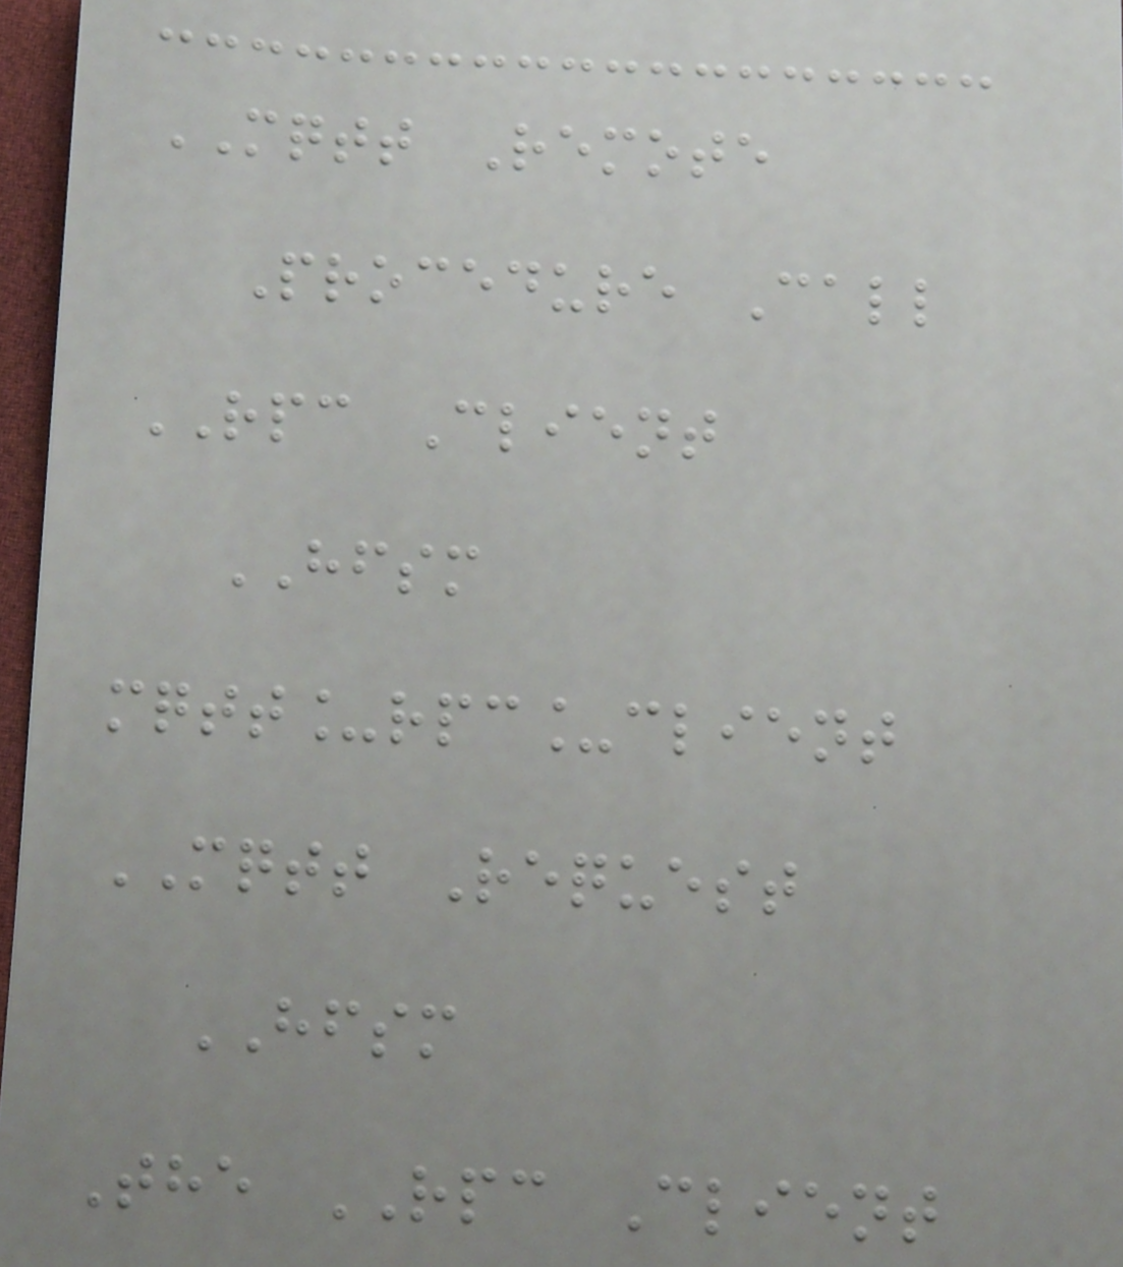MQTT Remote
Procedure Call
RPC Client
HFSM
mqtt_rpc_client
MQTT Request
HFSM
The RPC Client
